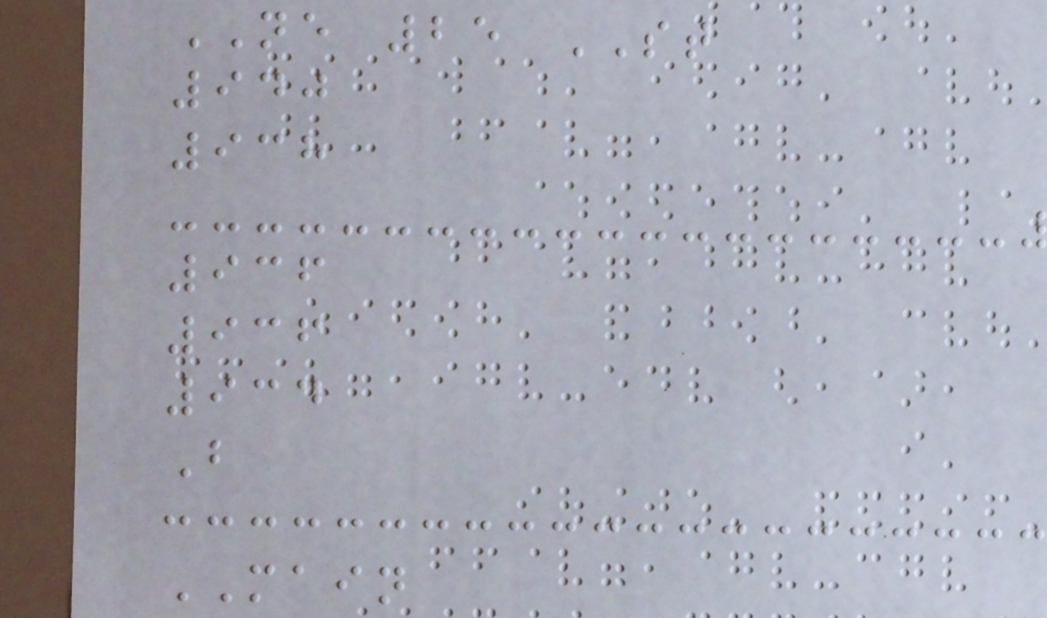NE 25 ST
940
938
936
936
934
B
MAIN
